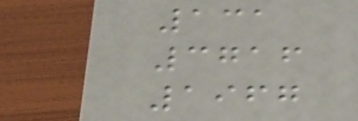131
3716
1967
